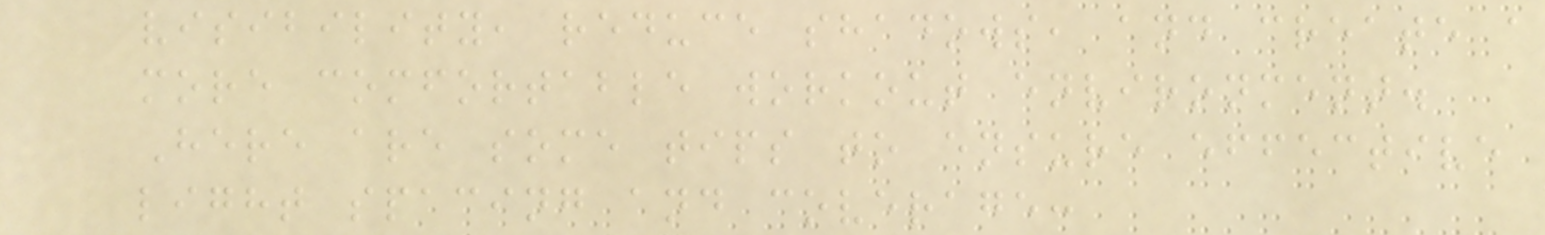visibility, reduce shadows, and create a
more comfortable workout environment.
Here are some tips to ensure effective
light spacing and coverage:
